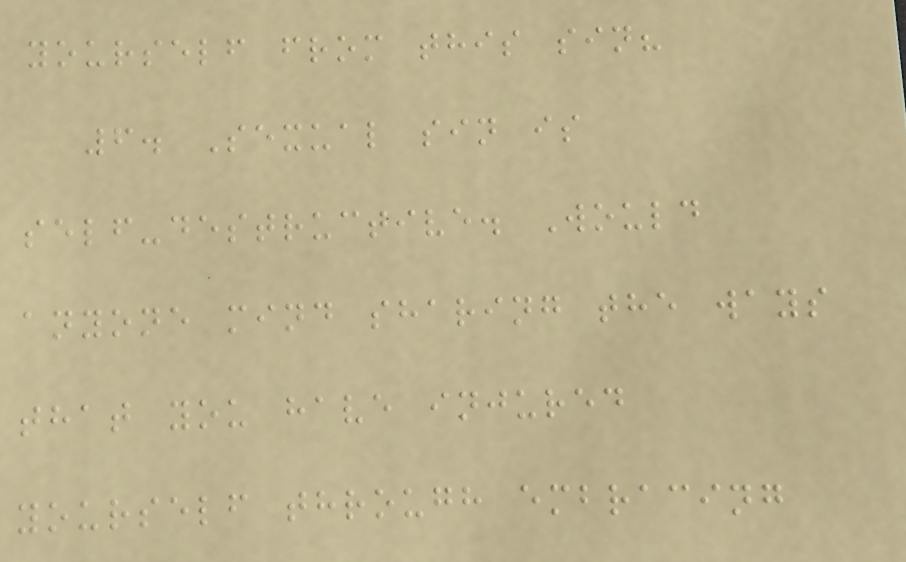yourself from this sin?
6. Sexual sin is
self-destructive. Would
anyone mind sharing the ways
that you have injured
yourself through embracing
